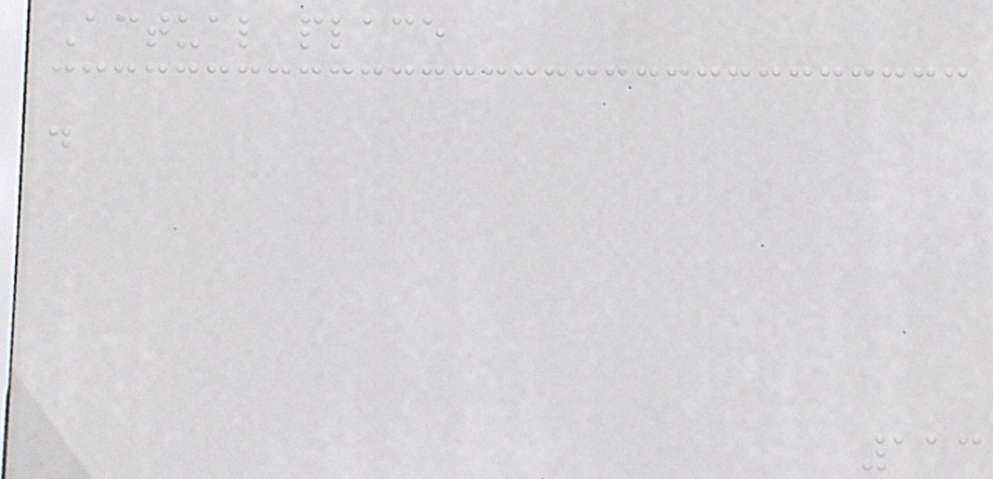Actual place
.
113
